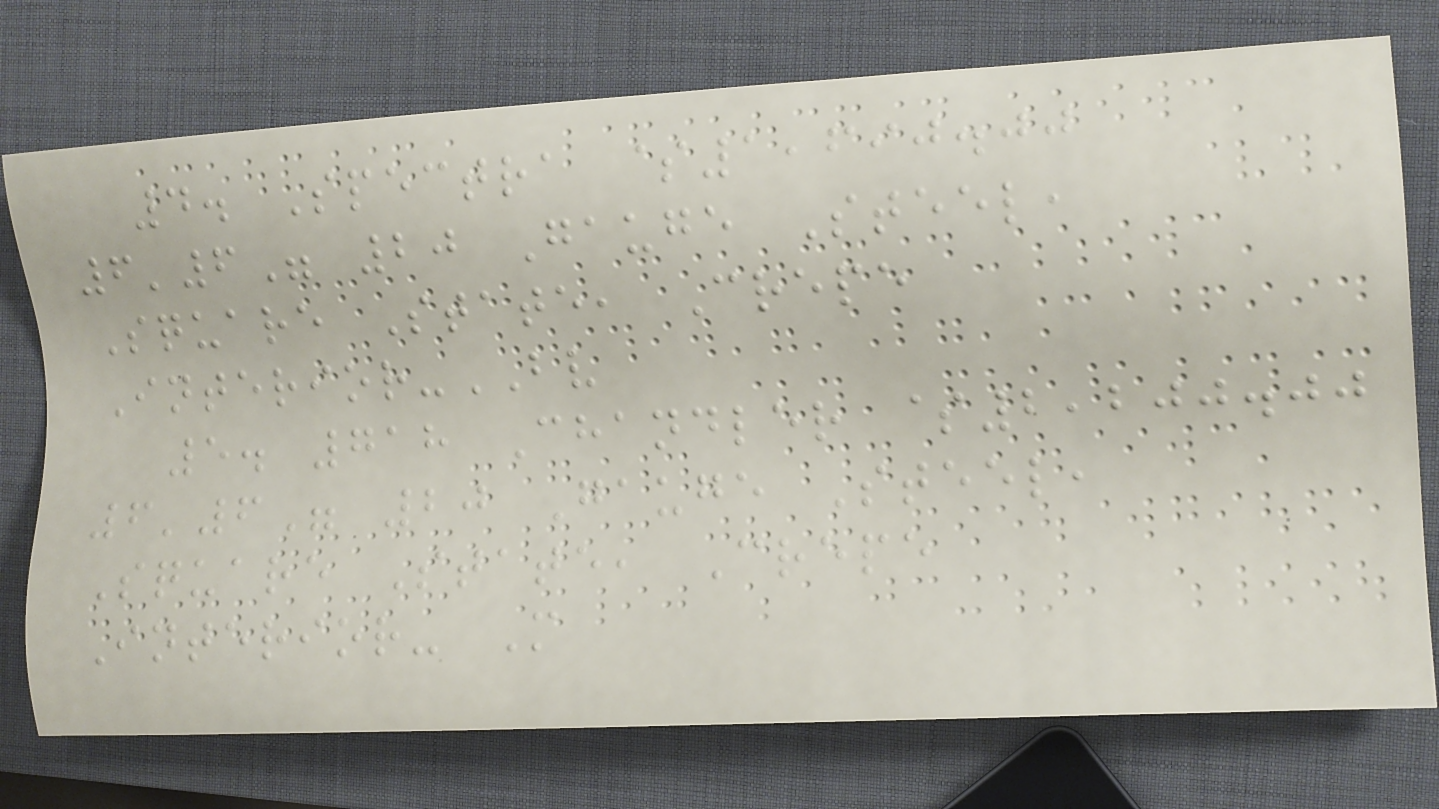4. Spectra $1,690.00
6'6" 20 Gauge Steel,
Square State, Crepe
Interior-BV
5. 718 Chandler $2,200.00
6'6" 20 Gauge Steel,
Square State, Crepe
Interior- M
